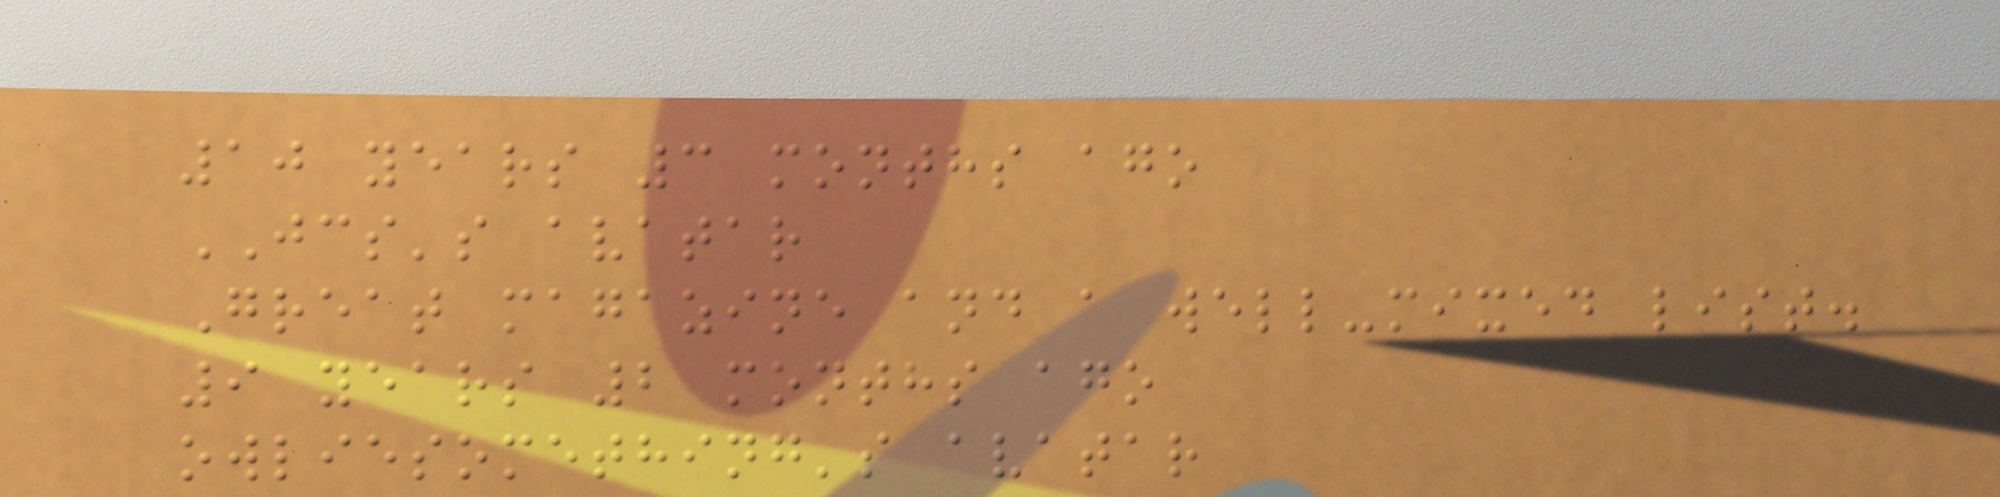10 years 3 months ago
JCS's avatar
Great magazine and a well-mixed list.
9 years 2 months ago
owliesomething's avatar
